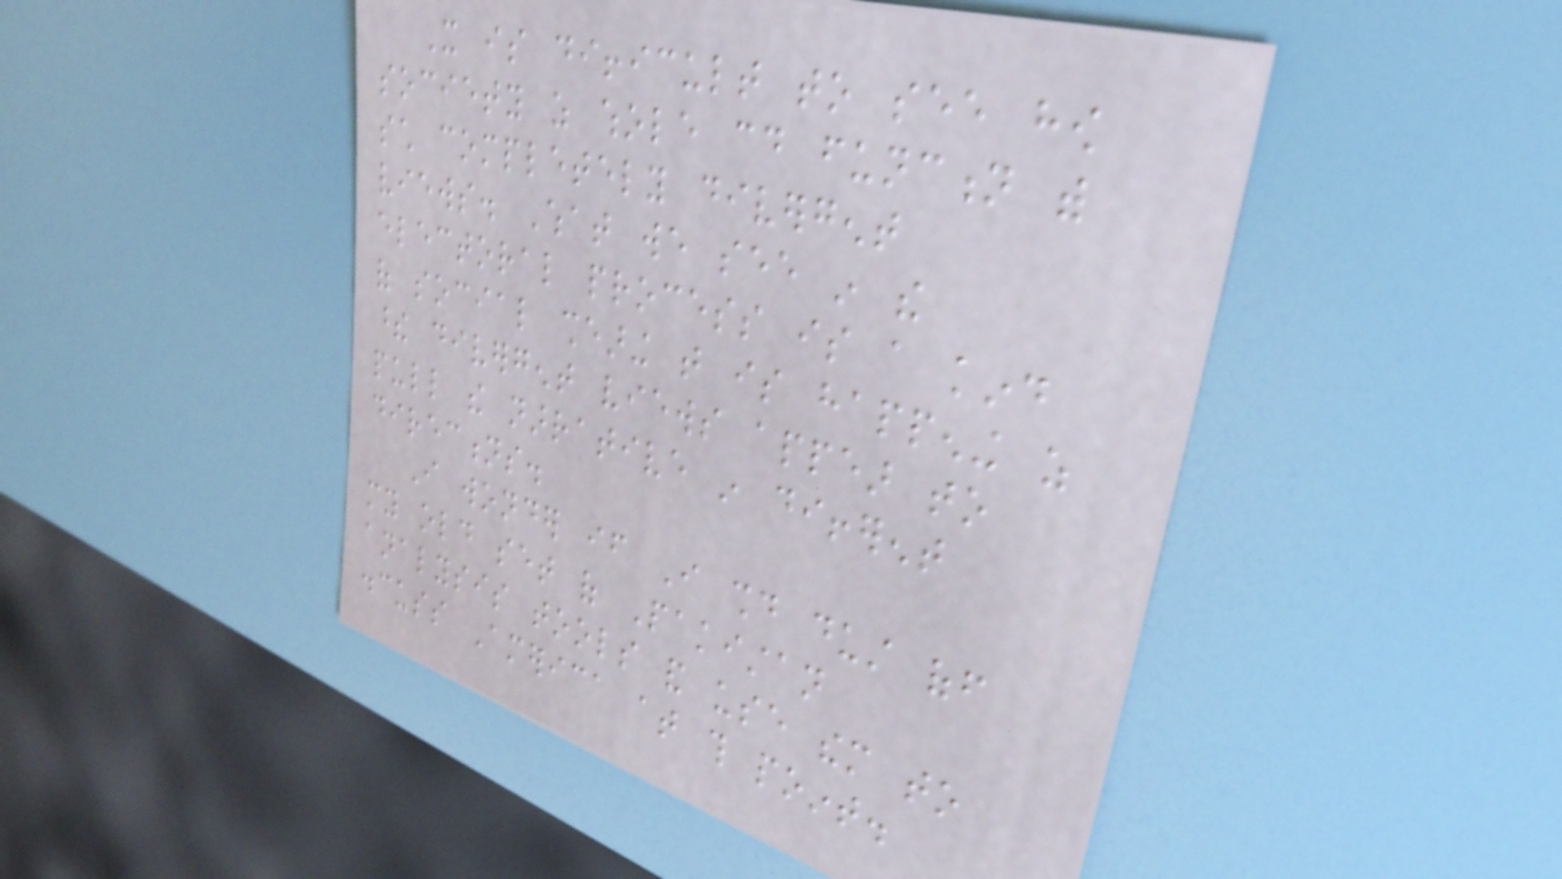It is difficult to see how
society as whole could function with
such completely divergent
views. What we see in the
electoral process is a kind
of social shearing that is happening as
these divergent views appear to
pull the narrative in different
directions.
I wonder if I should dust off
my old set of Pakistan
analysis tools and use them to
discuss America at this point.
